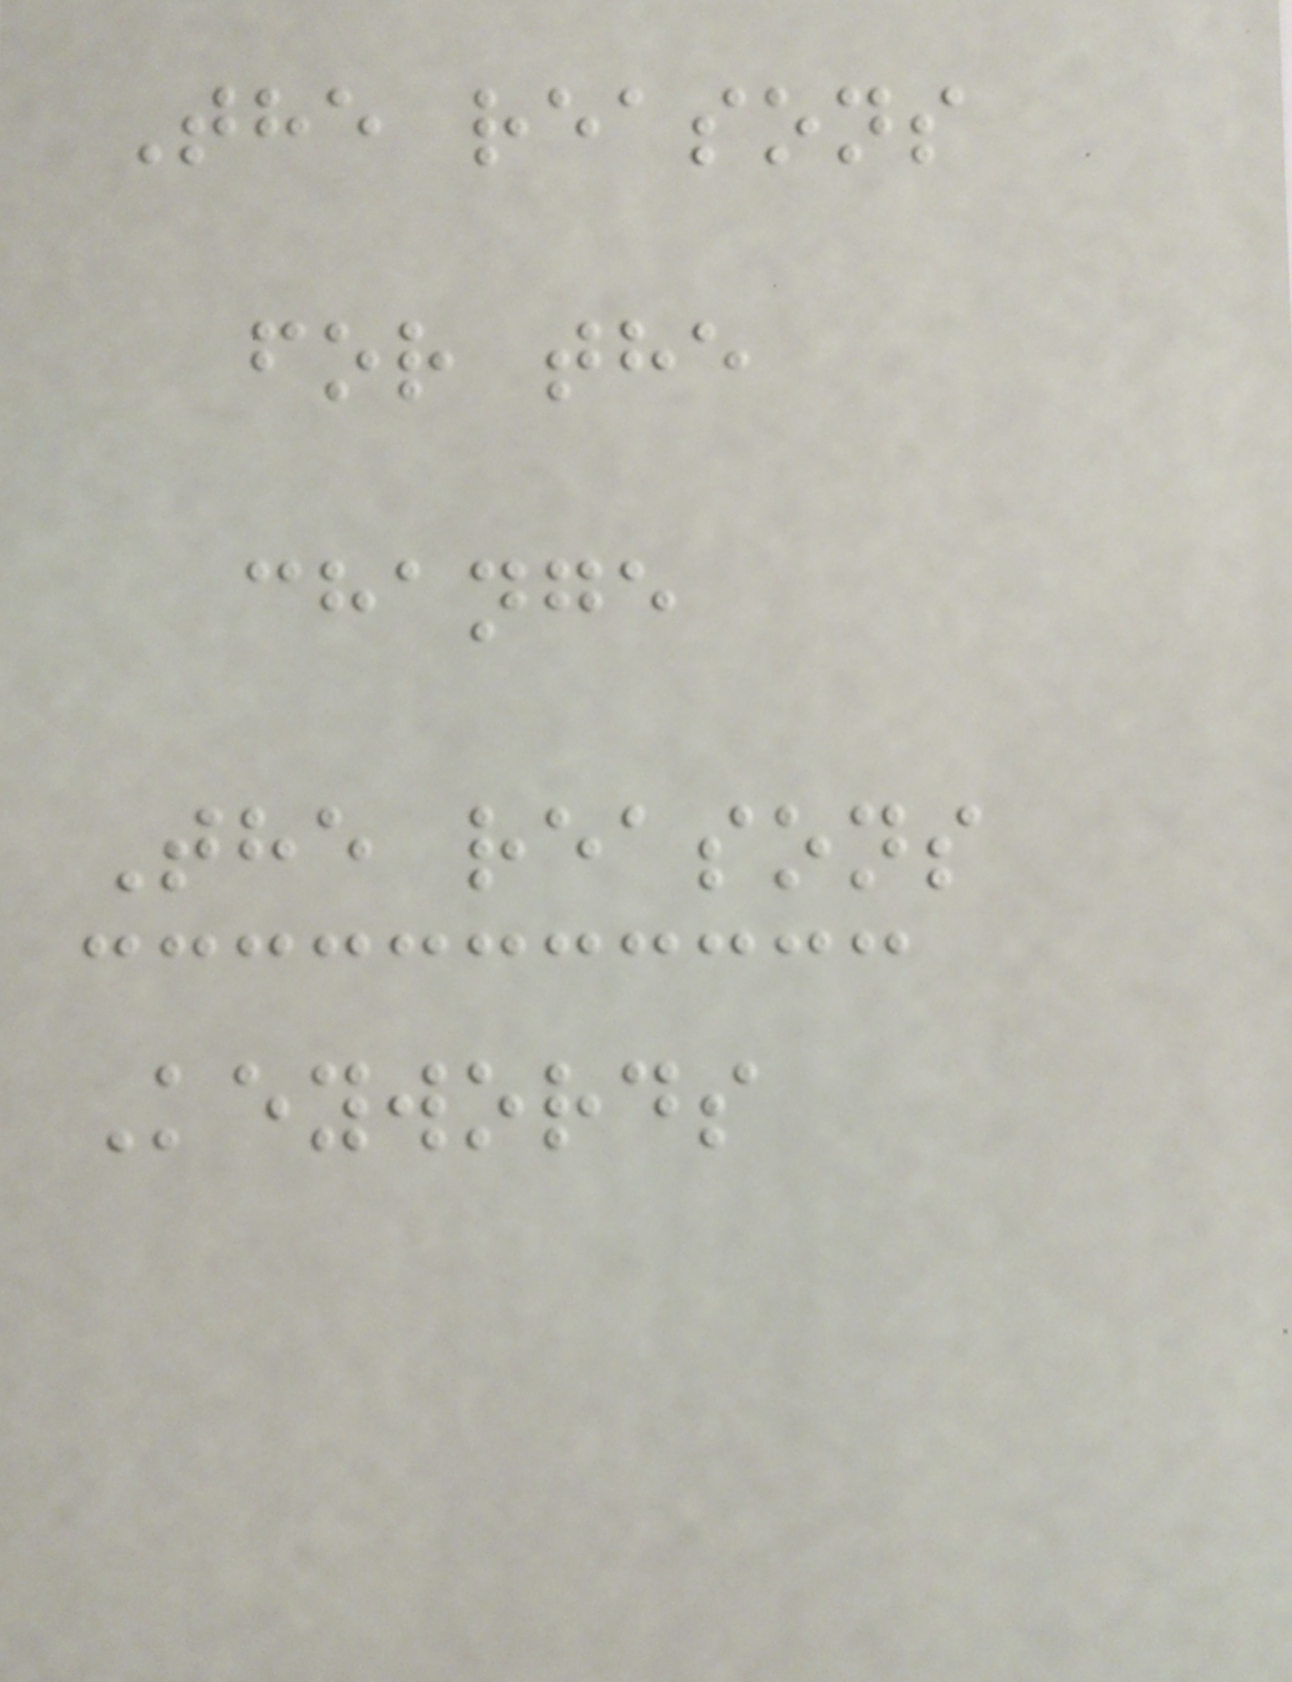The reasons
for the
change
The reasons
Keywords
